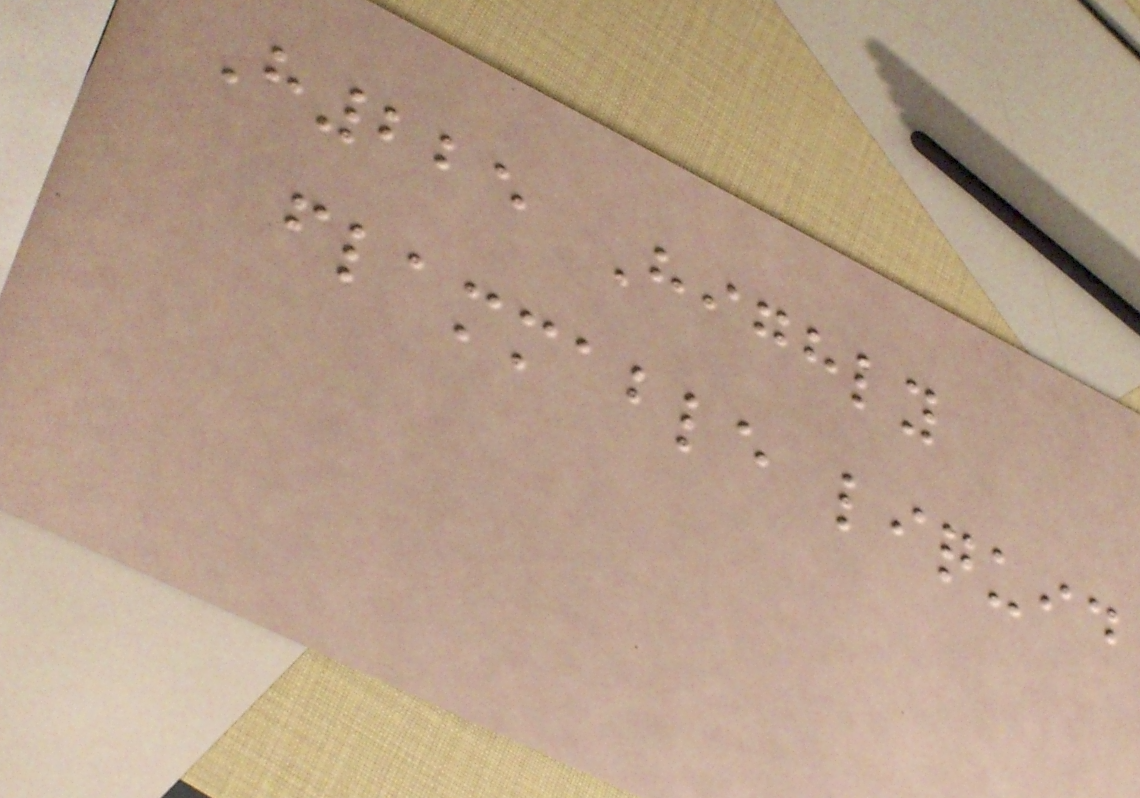H225 Highly
flammable liquid
